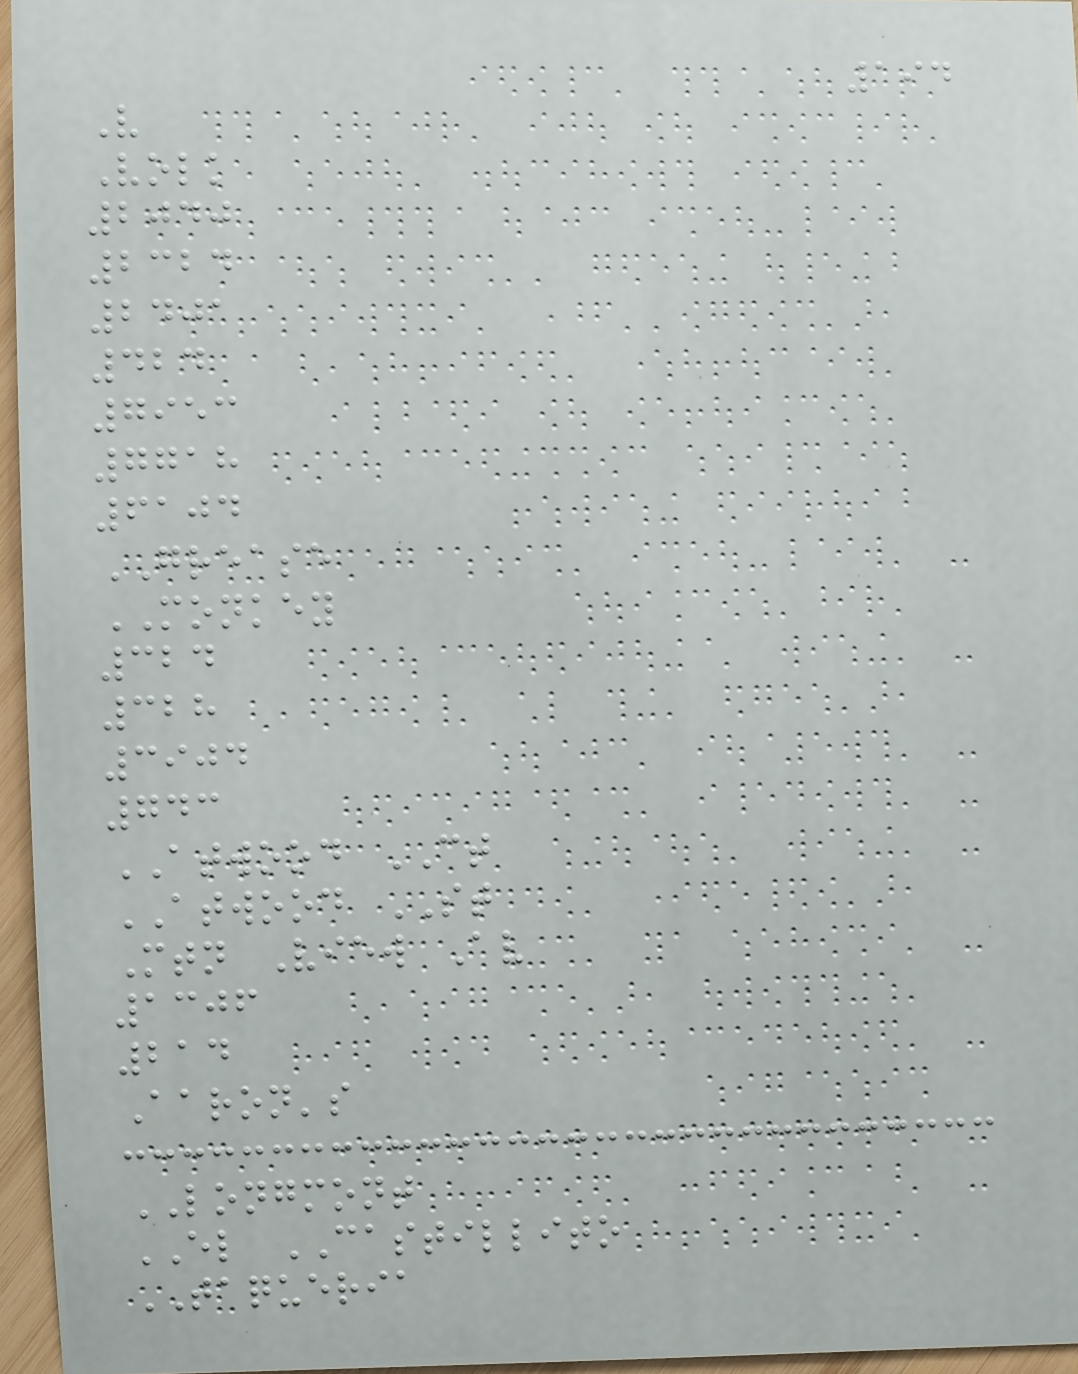194
V
Volk
2040
2324
2401
424
7953
7718
6104
GREASE
MONKEY
324
328
3904
743
ATWOOD CT
ATWOOD ST
Mtn View Av
1306
214
Aaron's
LONGMONT
EL CASTILLITO
TAQUERIA
